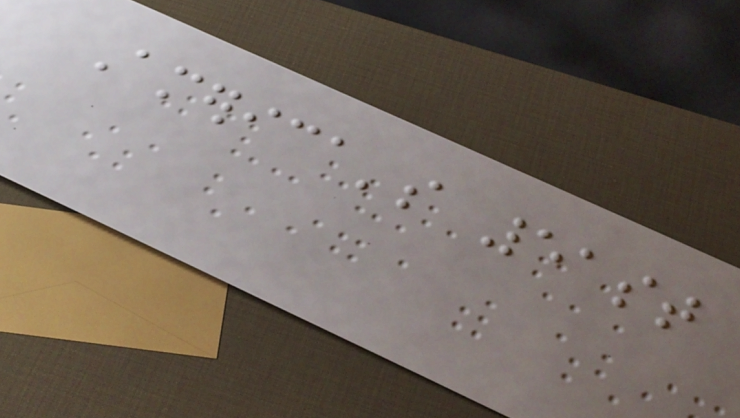America's 51st
